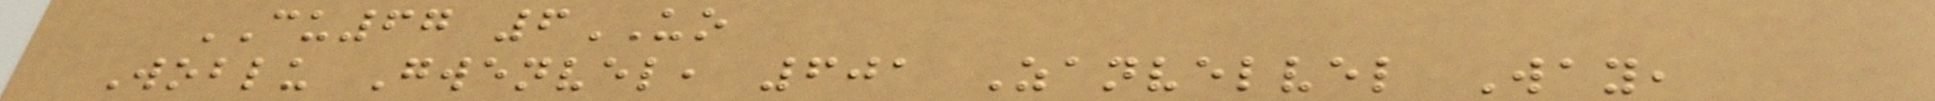CU67 6UO
Woblu Gwenvel, 601 Zanvelvel Way,
